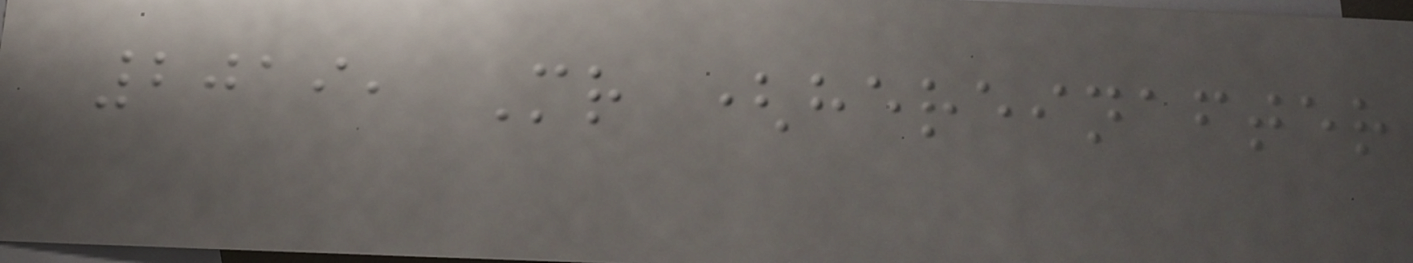2019, Mr (hereinafter
